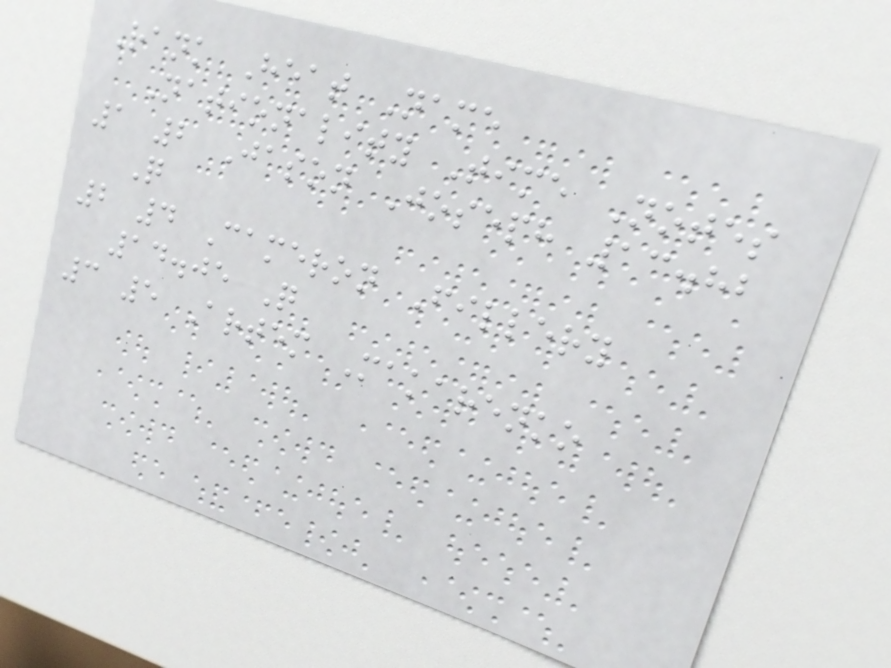Rank Heat Name
Nationality Time Notes
1 2 Jason Joseph 13.82
Q
2 4 Cameron Fillery
14.05 Q
3 5 Artem Makarenko
